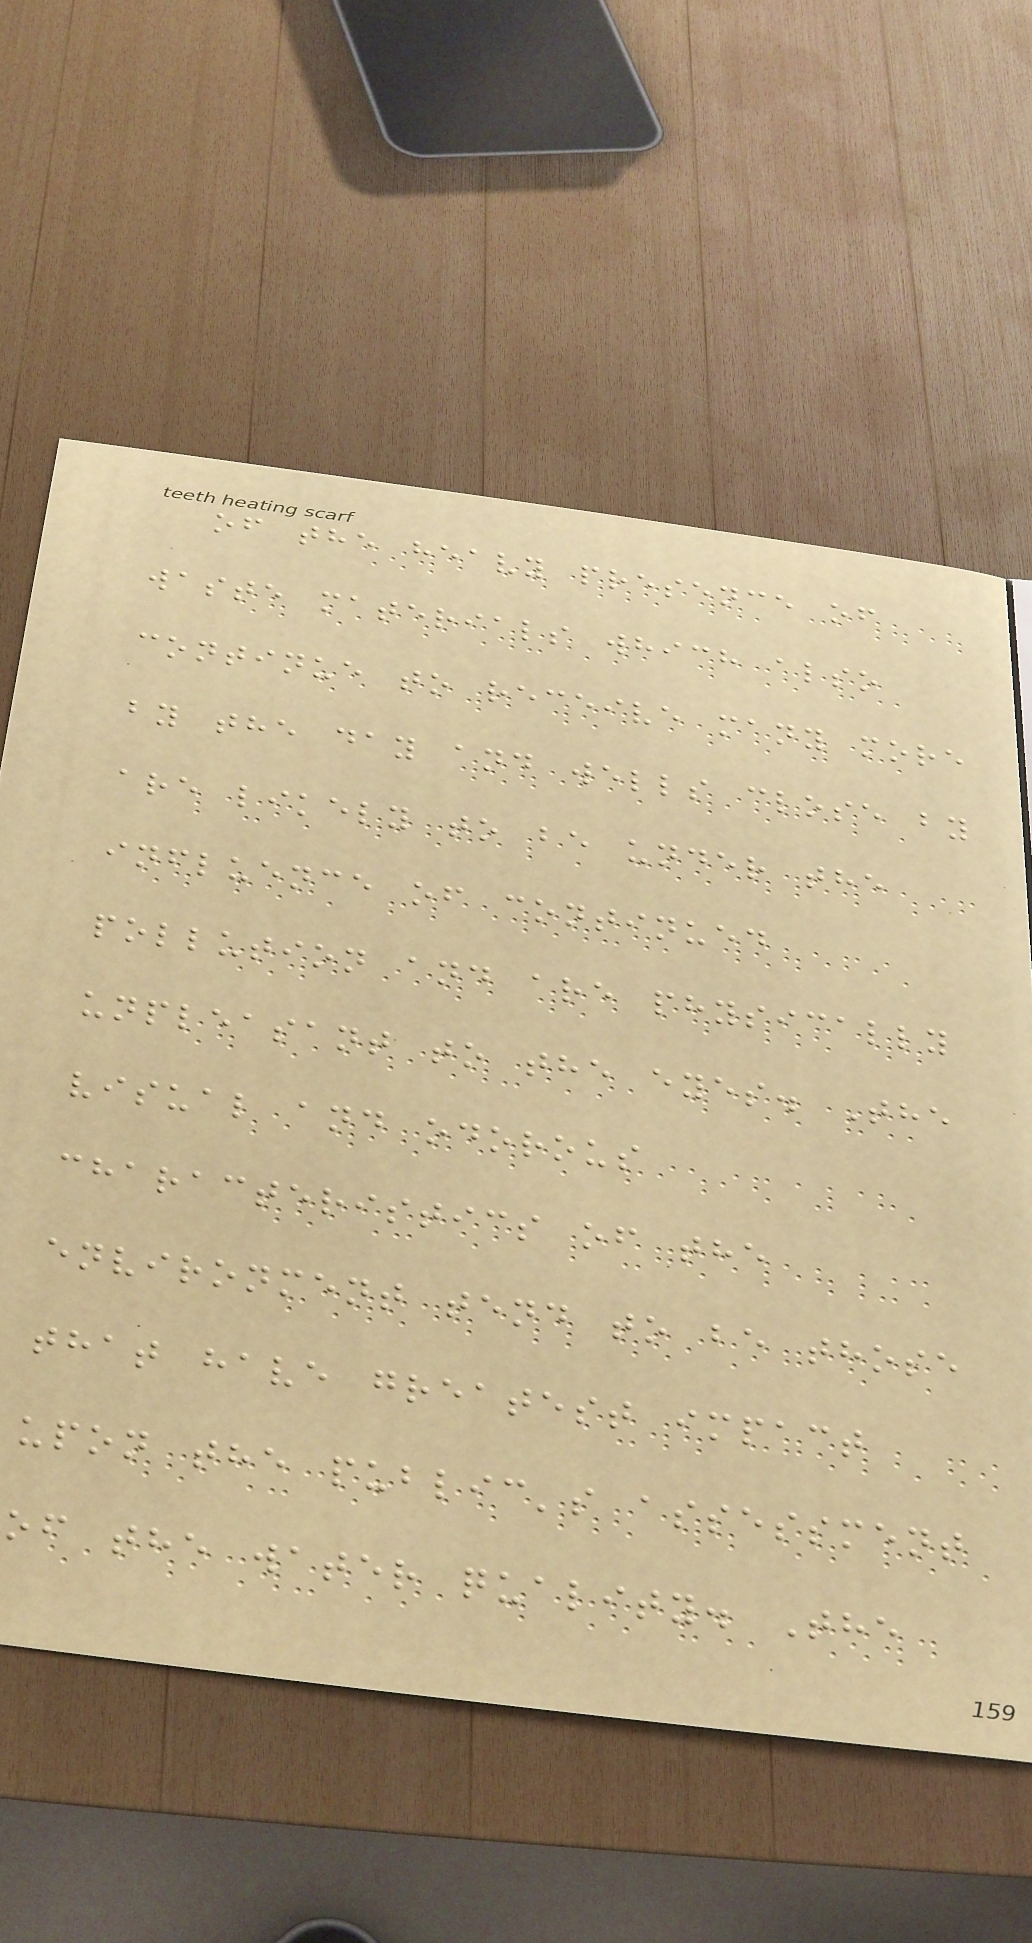of the heavy presence of
waste materials which also
continue to receive many more
by the day and wells close by
are likely to be under the
influence of continued
pollution and are physically
unpleasant to the eyes. The
visual and odorous
characteristics of the
environment tend to be those
that have greatest impact
upon the public's assessment
of the water quality. The
